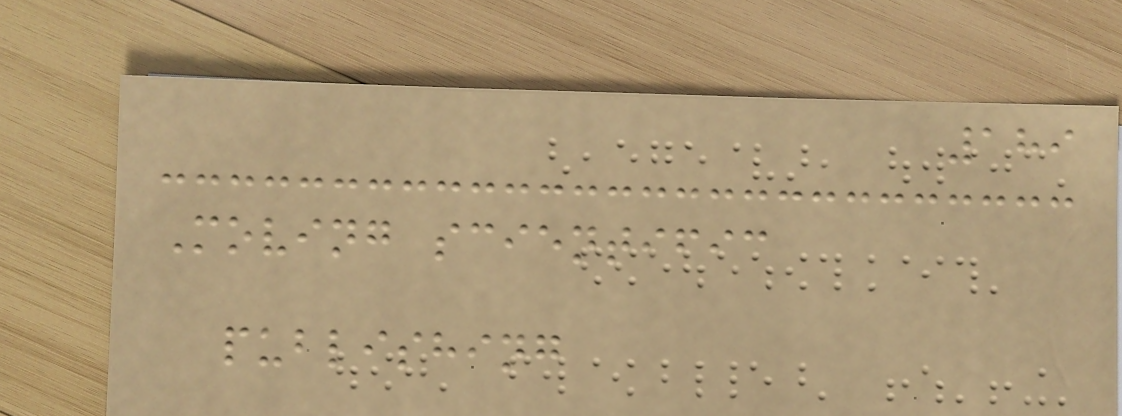189
Moving scientific
publishing
